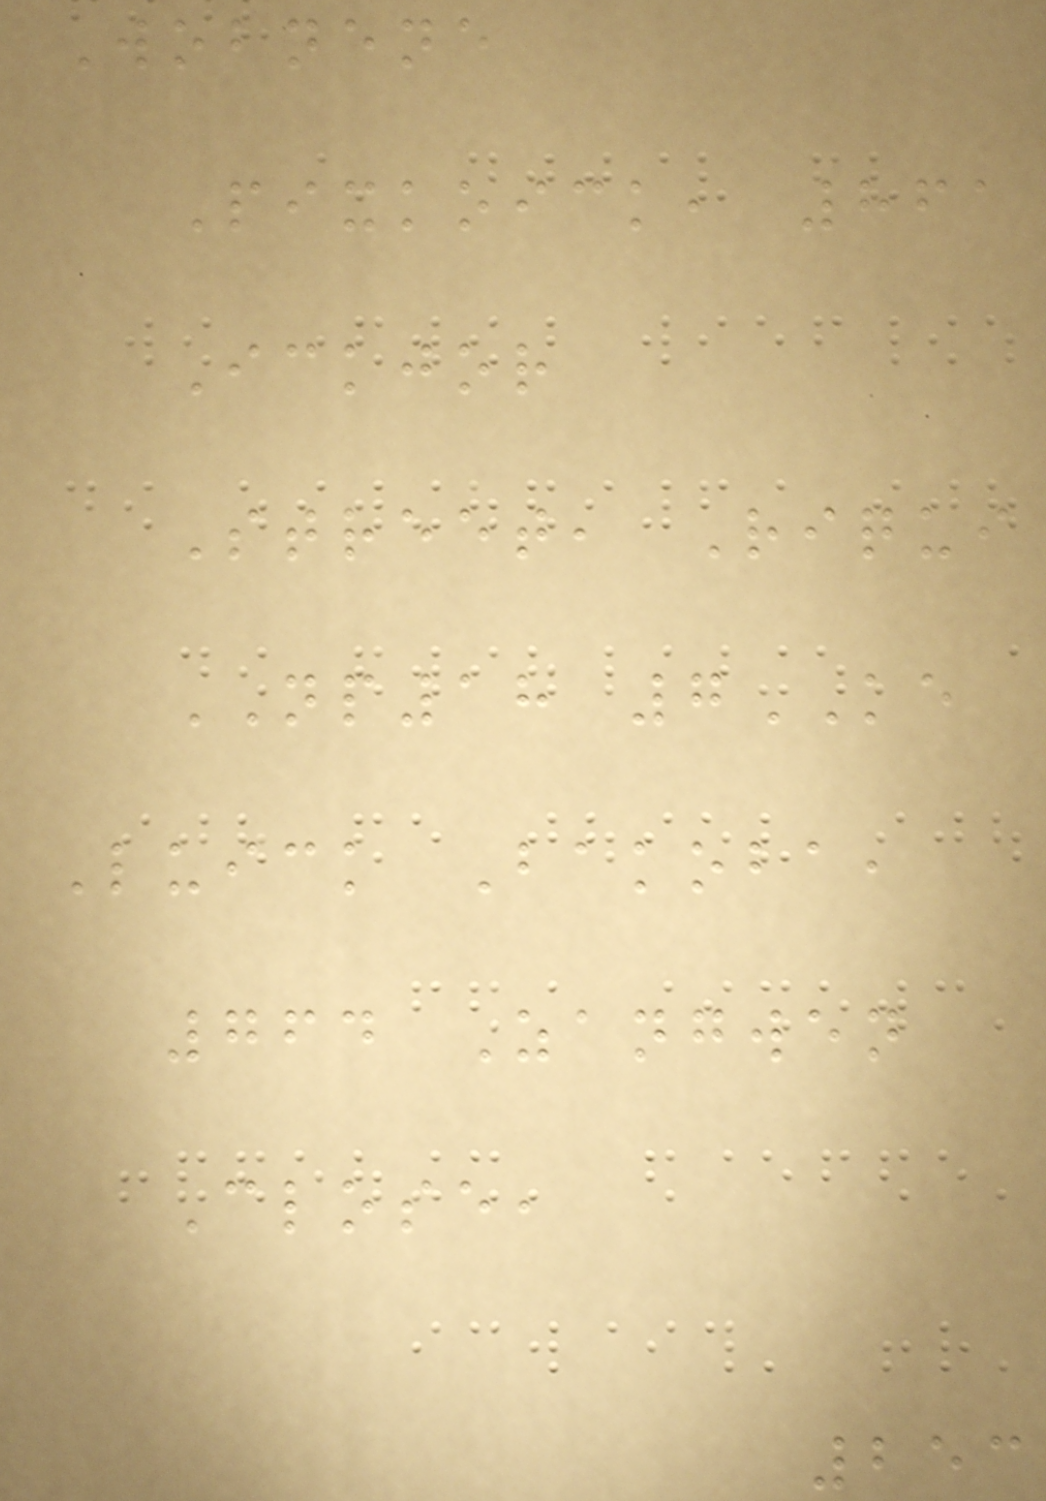Wobnene
Pixkoick, 861
Ickjor
Street, Riqui
NP18 7KE
Luick Bakoba,
764 Zangwen
Close,
253
